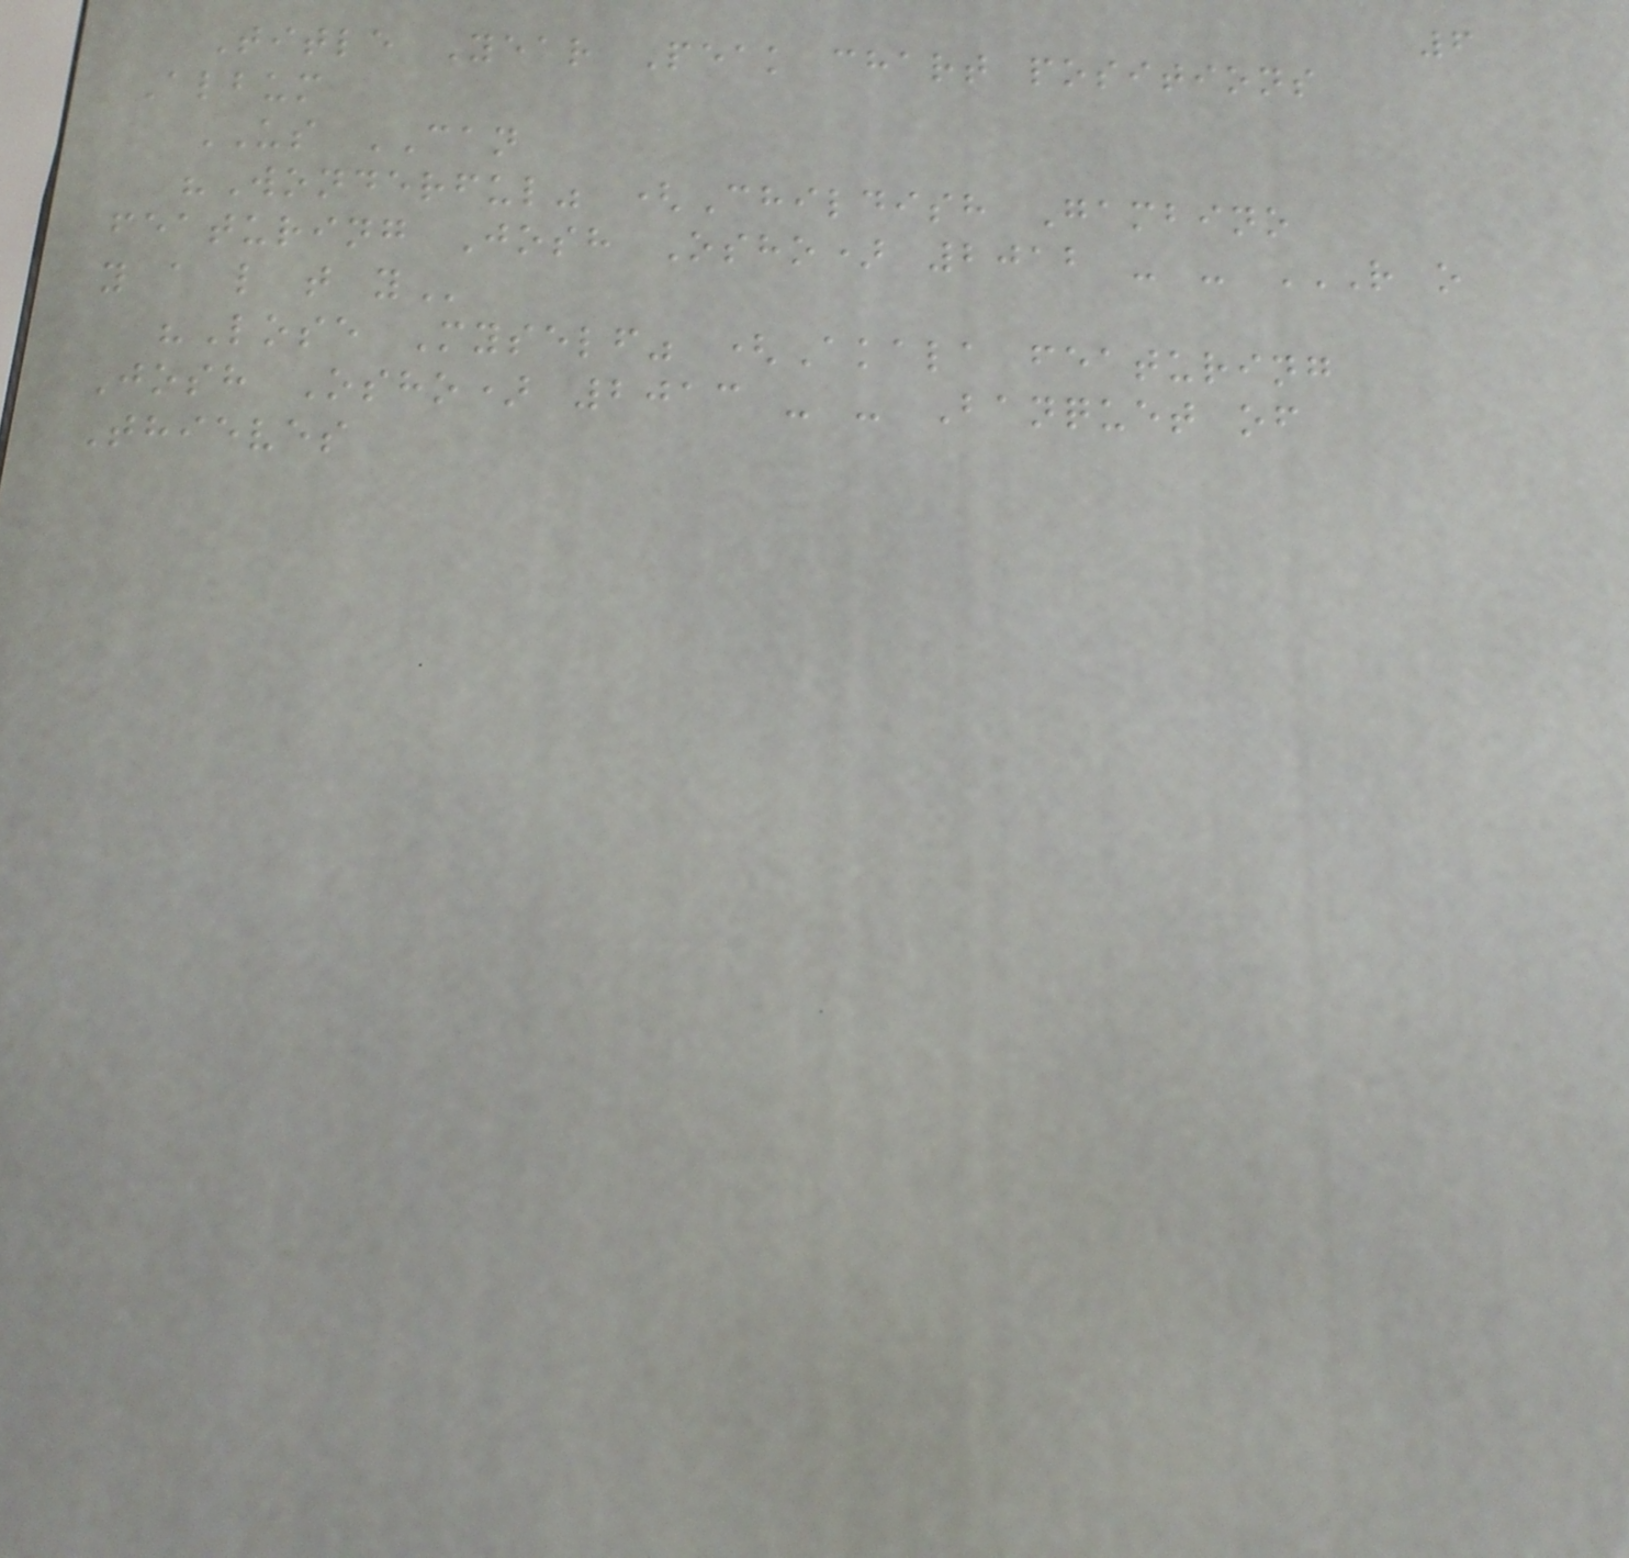6
Title Year Peak chart positions
Album
US CAN
"Wonderful" (Childish Gambino
featuring Josh Osho) 2012 - - R O
Y A L T Y
"Lose Myself" (Akala featuring
Josh Osho) 2013 - - Banquet of
Thieves
